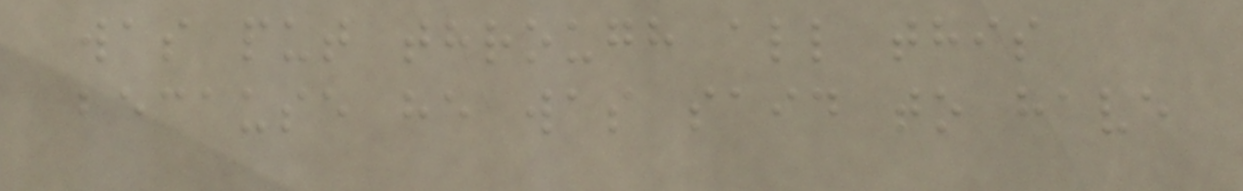was put through all this
because he was said to have
